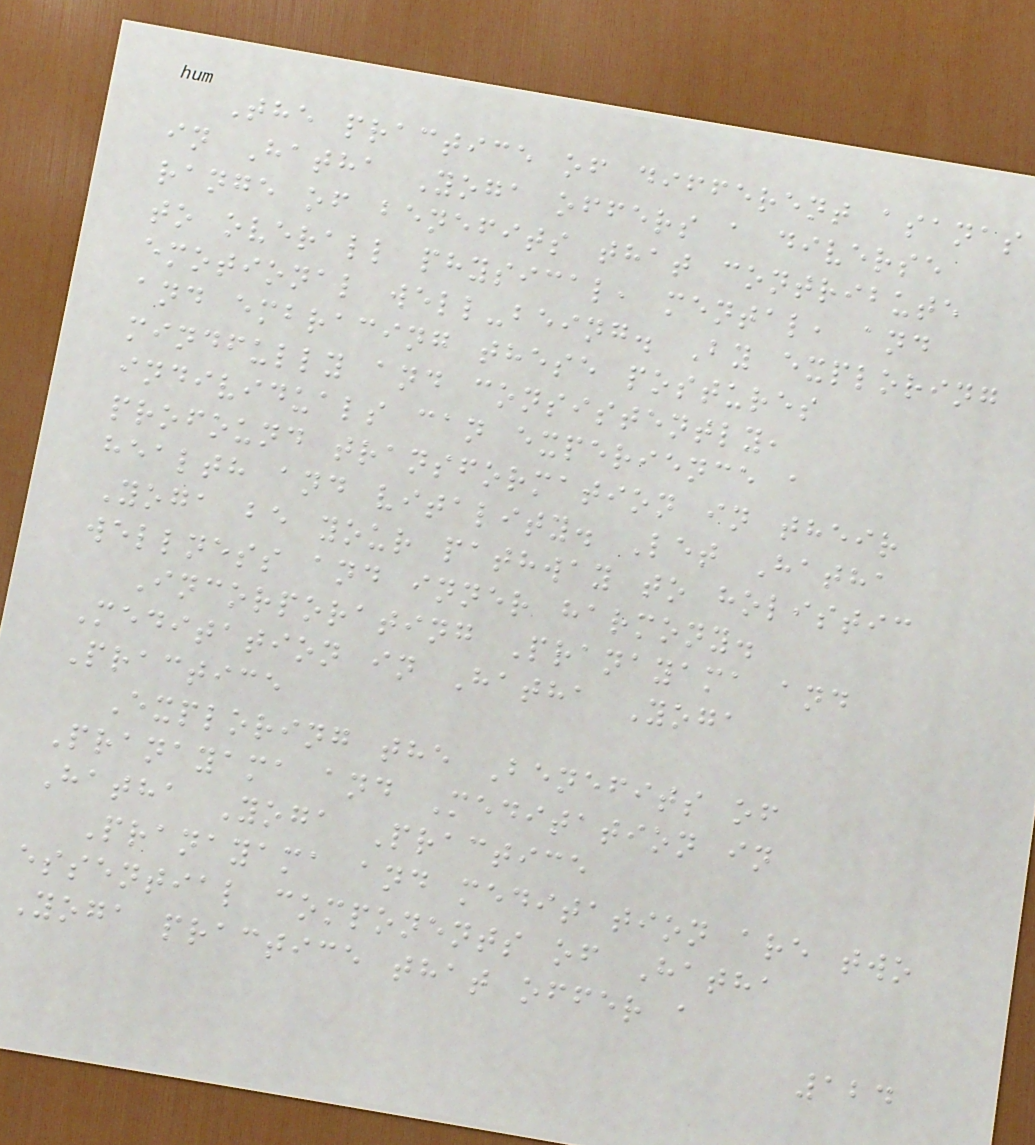The practice of different asanas
in Hatha Yoga offers a diverse
range of benefits that contribute
to overall physical, mental, and
emotional well-being. By exploring
and embracing these postures
mindfully and consistently,
individuals can experience a
profound transformation in their
health and vitality. Let Hatha
Yoga be your pathway to holistic
wellness and inner harmony.
Incorporating Pranayama and
Meditation in Hatha Yoga
Practice
Exploring the Benefits of
Pranayama and Meditation in
Hatha Yoga Practice
Pranayama and meditation are two
essential components of Hatha
Yoga practice that offer a
124
